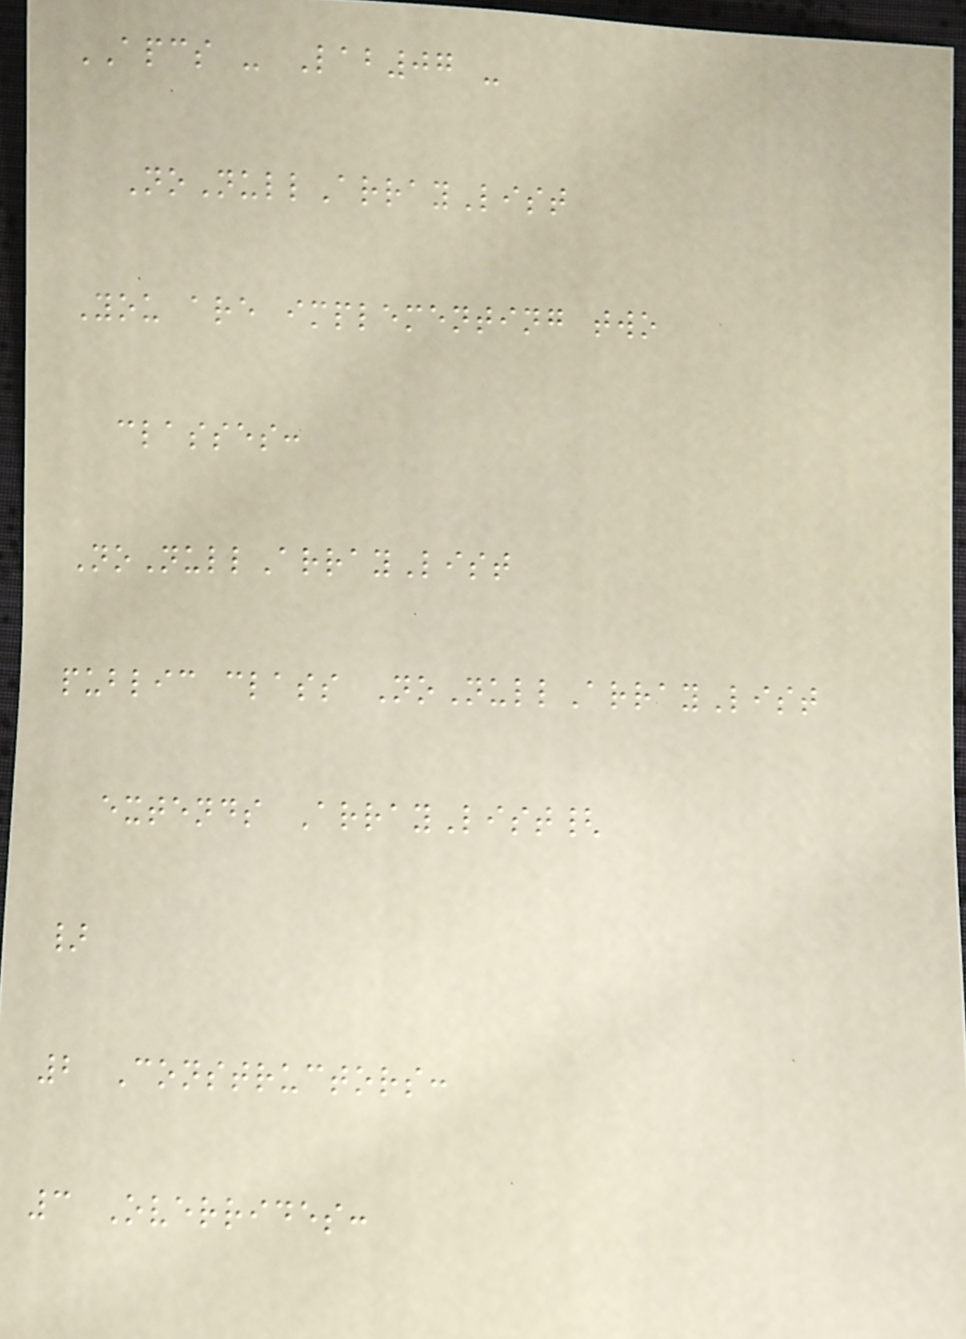APCS - Lab07 -
NoNullArrayList
You are implementing two
classes:
NoNullArrayList
public class NoNullArrayList
extends ArrayList{
}
2 Constructors:
3 Overrides:
